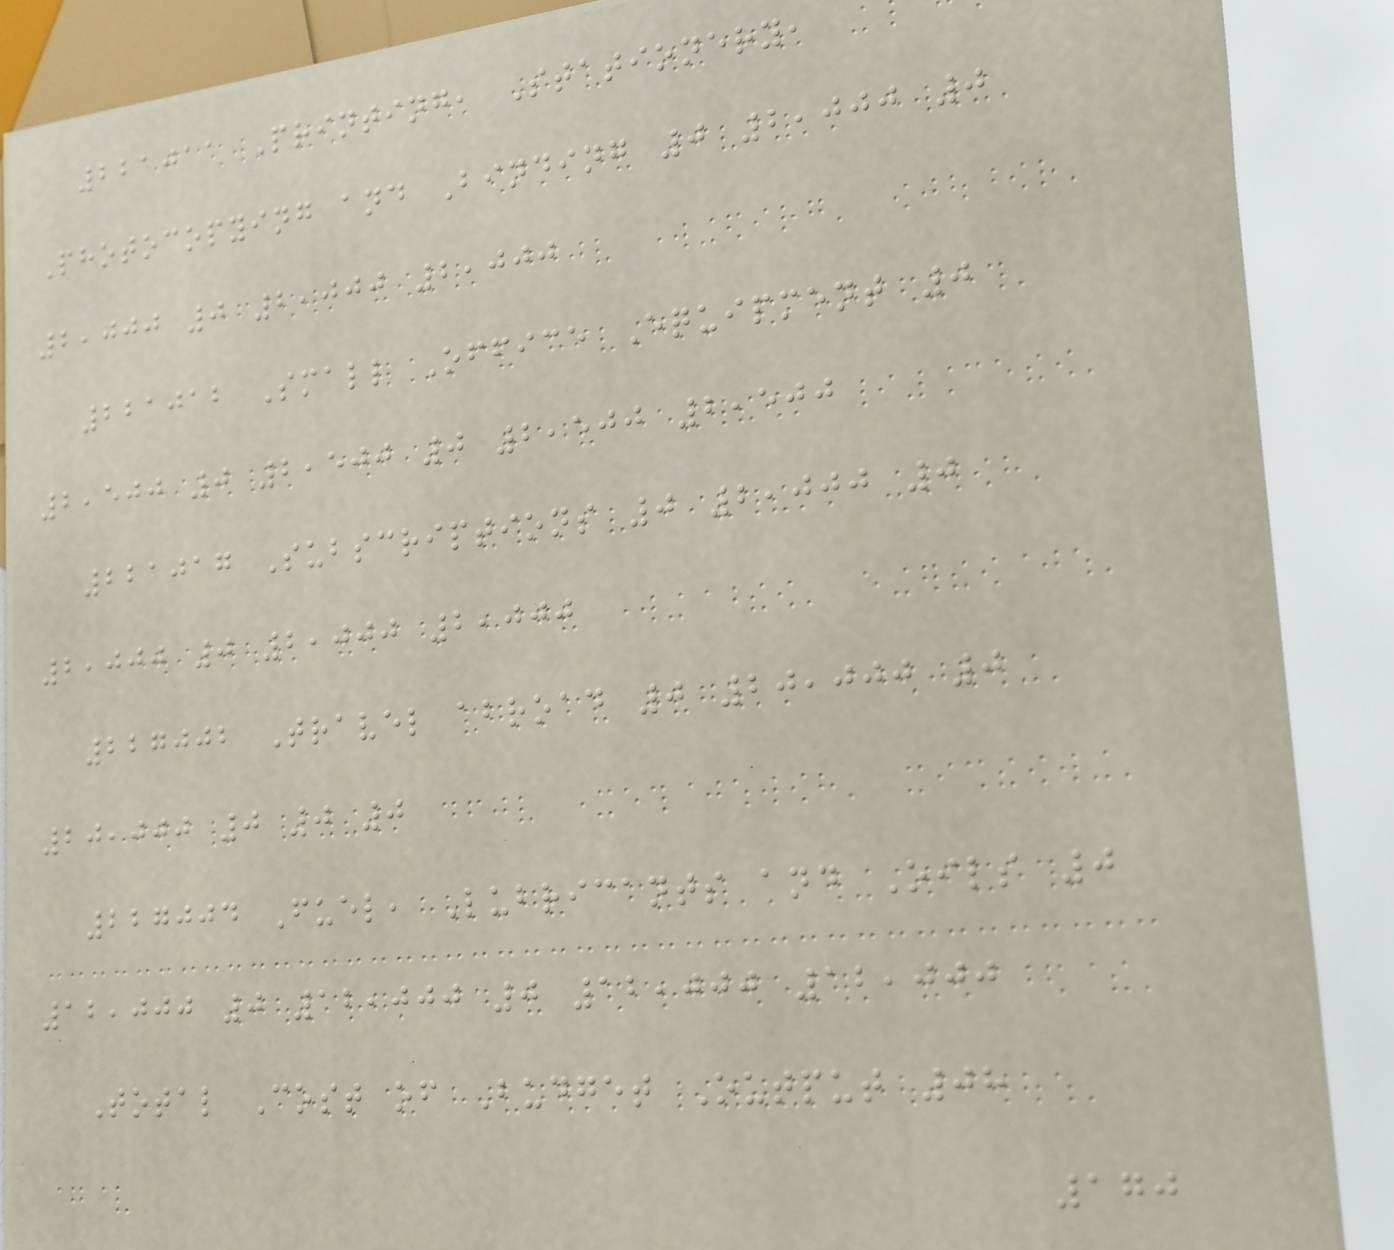221011 Printing, Stationery,
Photocopying and Binding 0 2,000 0
2,000 0 2,000 2,000
221012 Small Office Equipment 0
2,500 0 2,500 0 2,500 2,500
221017 Subscriptions 0 2,000 0
2,000 0 2,000 2,000
227002 Travel abroad 0 20,000 0
20,000 0 0 0
227004 Fuel, Lubricants and Oils 0
12,000 0 12,000 0 12,000 12,000
Total Cost of Budget Output 08
170
